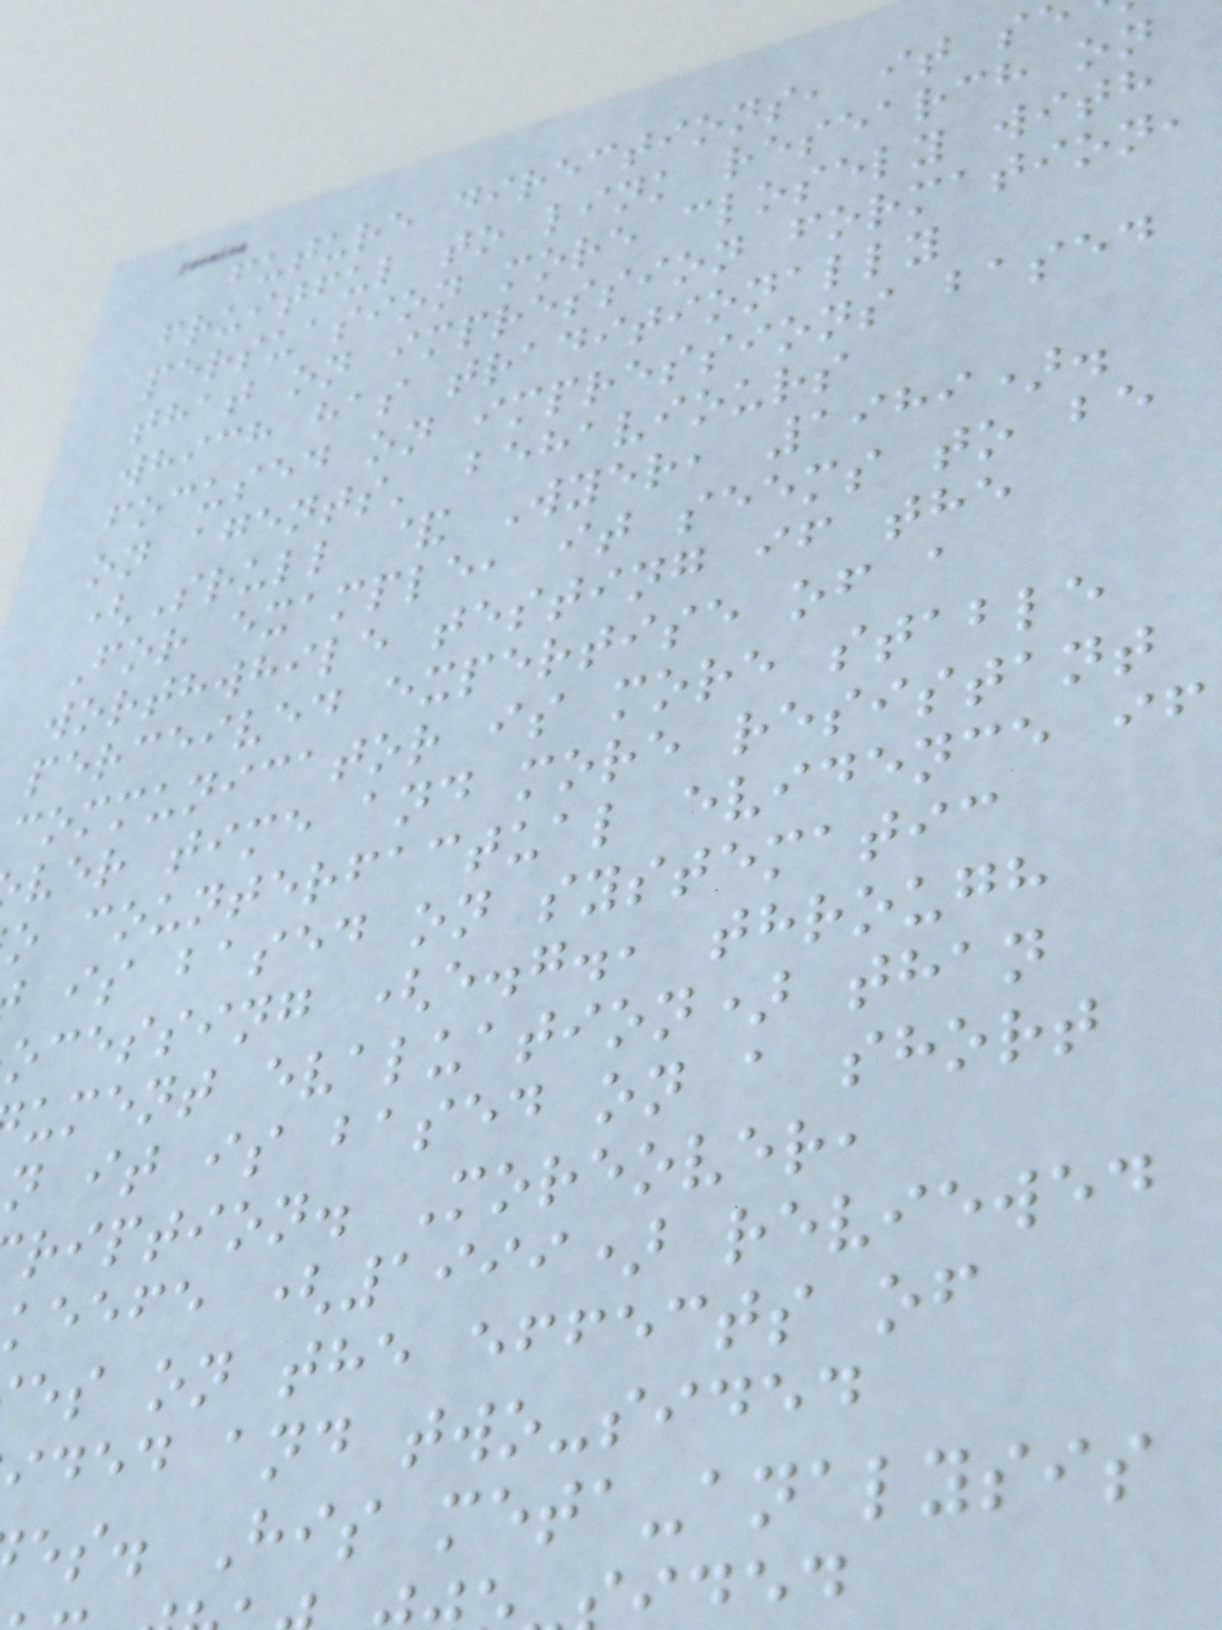future directions, it s
fruitful to link research on
persuasion more closely with
that on impression formation,
which has traditionally
focused on impressions based
on agents' behaviours
(Srull & Wyer, 1989).
For example, it seems to be
worthwhile testing if the
perceived expertise of a
communicator is more stable
ver time and more resistant
o counterfactual evidence if
is based on systematic
ocessing (e.g., through
ument evaluation) than
n it is based on a short
ription. Moreover,
keefe (1999) reviewed
es on the effects of
ided and two-sided
es. His meta-analysis
